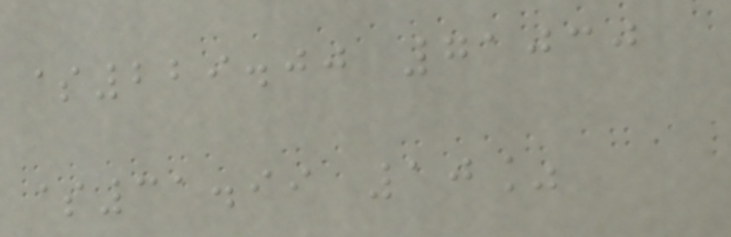$229.00 71030
$31.99 10%
